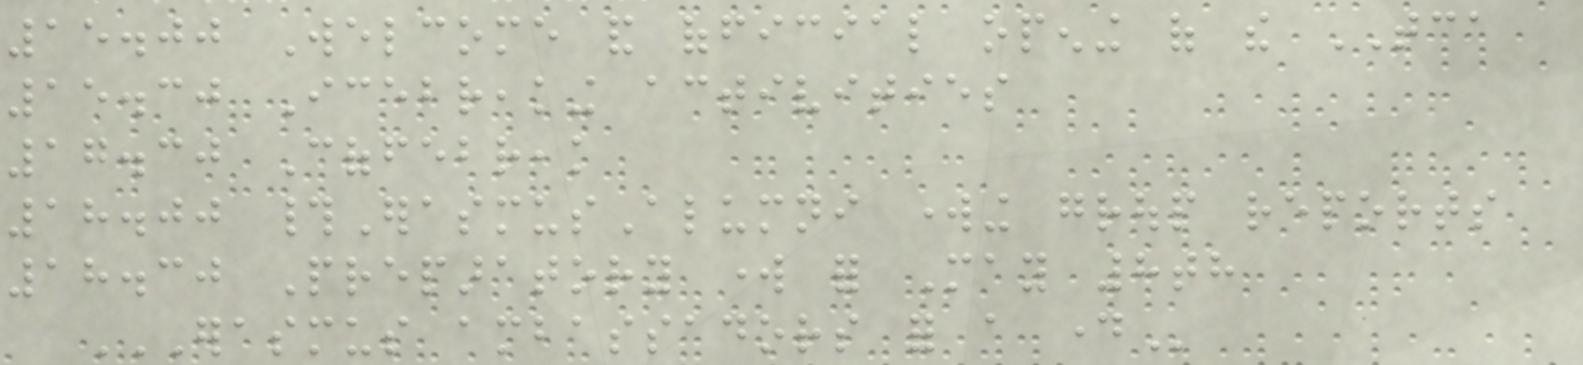15.00 Welcome and official opening of the TCA
15.30 Icebreaking activities
17.30 Coffebreak
18.00 #ErasmusAlumni working group reports
18.30 Preparatory work for May 8th
ERASMUS AMBASSADORS FOR A DAY
